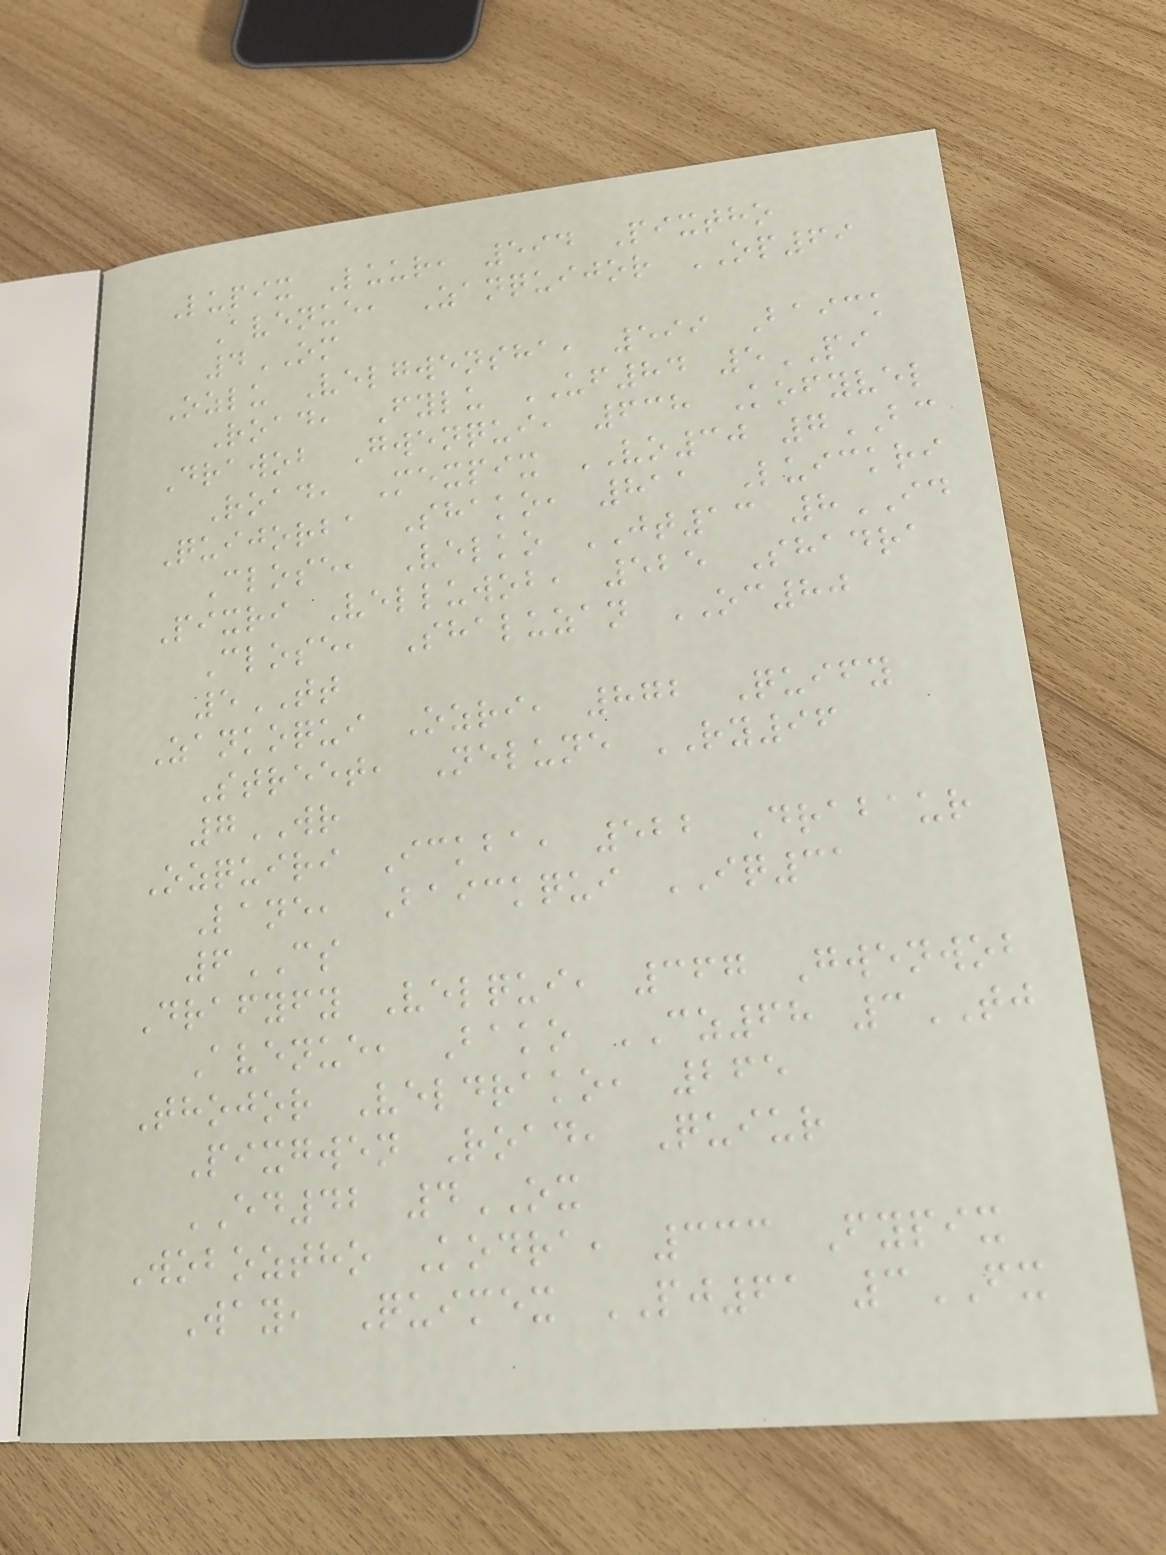Lupix Luur, 594 Pixtho
Avenue, Zanquijor OP69
4OM
Ozlu Velgwensha, 599 Baick
Road, Fylu UF84 5PI
Drawob Gwenqui, 638 Kofyvel
Road, Mexpix VO30 7BC
Quijorba Shako, 811 Luickri
Close, Velko JT13 8ID
Pixri Velluwob, 525 Shadra
Close, Shaluzan OC80
5TT
Zankoqui Ozri, 872 Quify
Street, Nelune RY96
7WR
Ozquiri Ickba, 522 Drabaur
Lane, Baickqui IQ31
6CS
Drafyfy Velqui, 367 Gwenwob
Avenue, Bako CZ68 3TJ
Thojor Veldrako, 265
Pixgwen Road, Quiur
ED42 4OX
Woboztho Kodra, 333 Fypix
Way, Quimex PJ61 3FX
